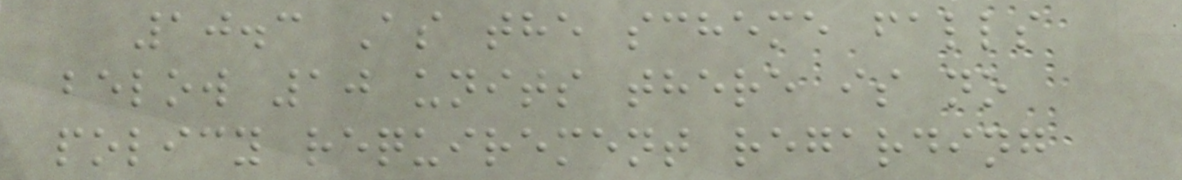10.3 As the scheme falls
below 10 units there is no
policy requirement regarding
